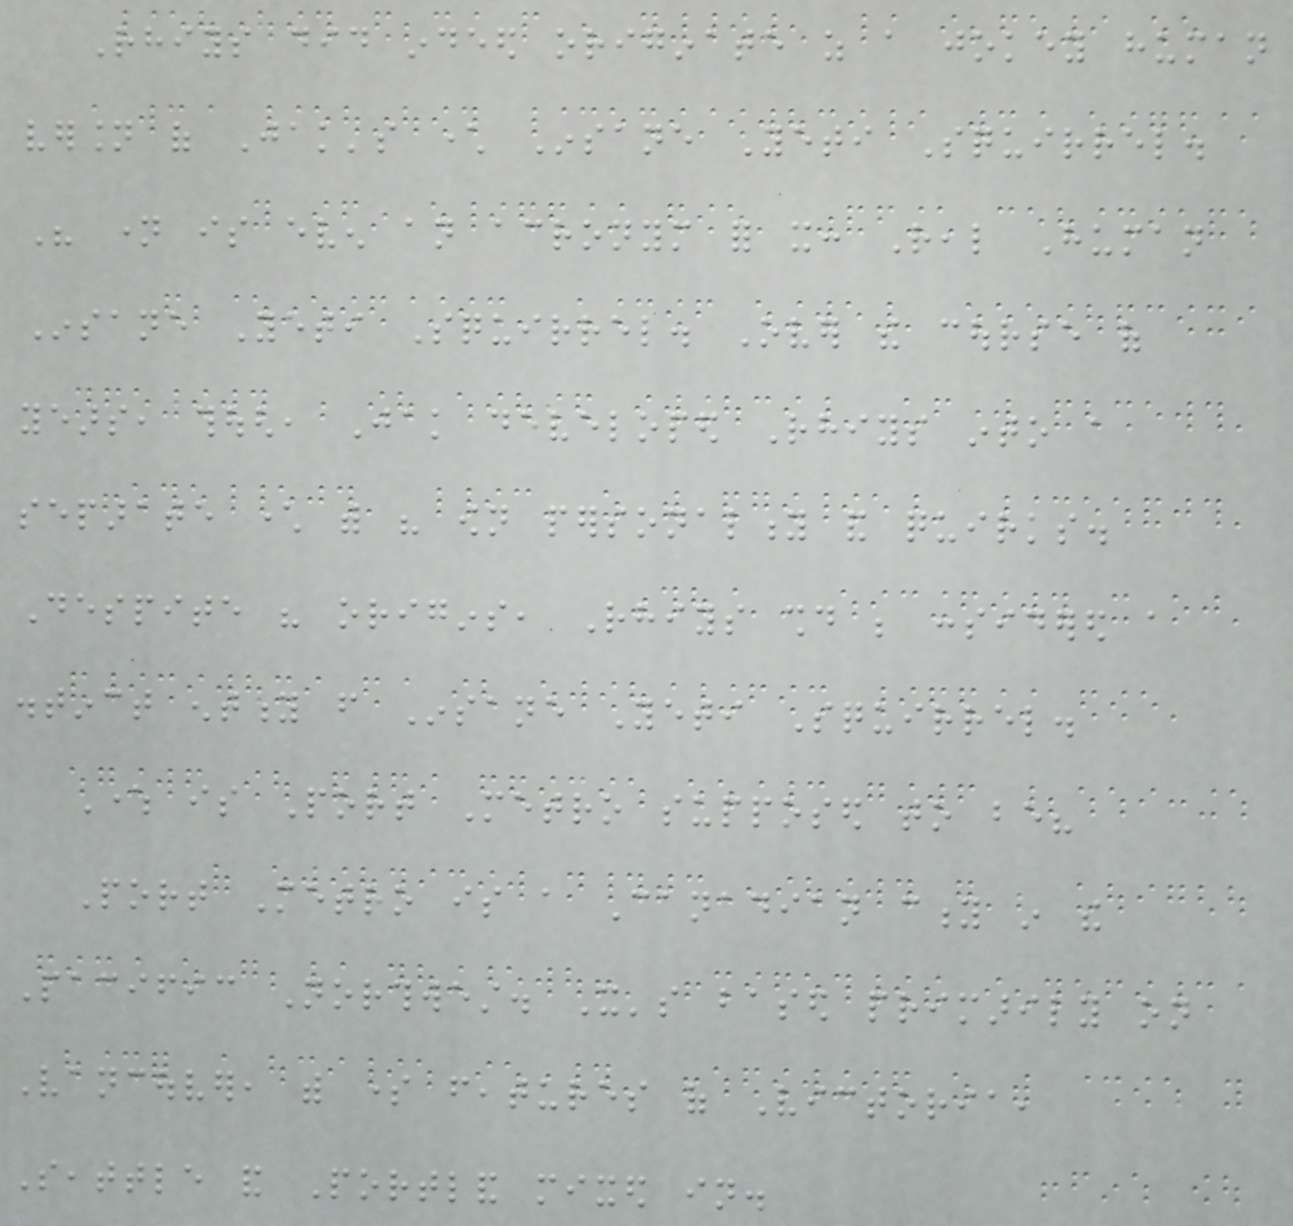Rhiys did indeed originate as a jokey human
version of Jak's character Insane Yeti Squirrel.
His name is even an acronym for it: Real Human
Insane Yeti Squirrel. Over the course of
years, though, Jak developed Rhiys into a
separate character with his own personality and quirks.
Despite his origins, Rhiys should be considered a
distinct entity from Insane Yeti Squirrel.
Where is Port Metro supposed to be?
Port Metro is a Canadian city in the
Pacific Northwest. It's based primarily on
Vancouver, with some features of Victoria,
Seattle and Portland mixed in.
